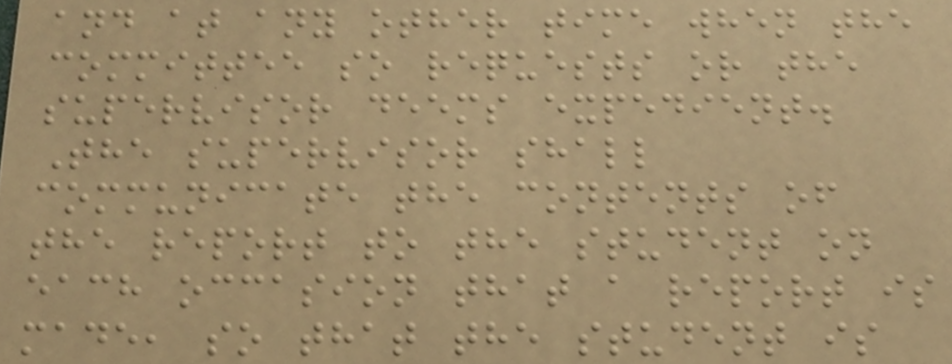and at any other time when the
committee so requests or the
supervisor deems expedient.
The supervisor shall
communicate the contents of
the report to the student on
each occasion that a report is
made, so that the student is
